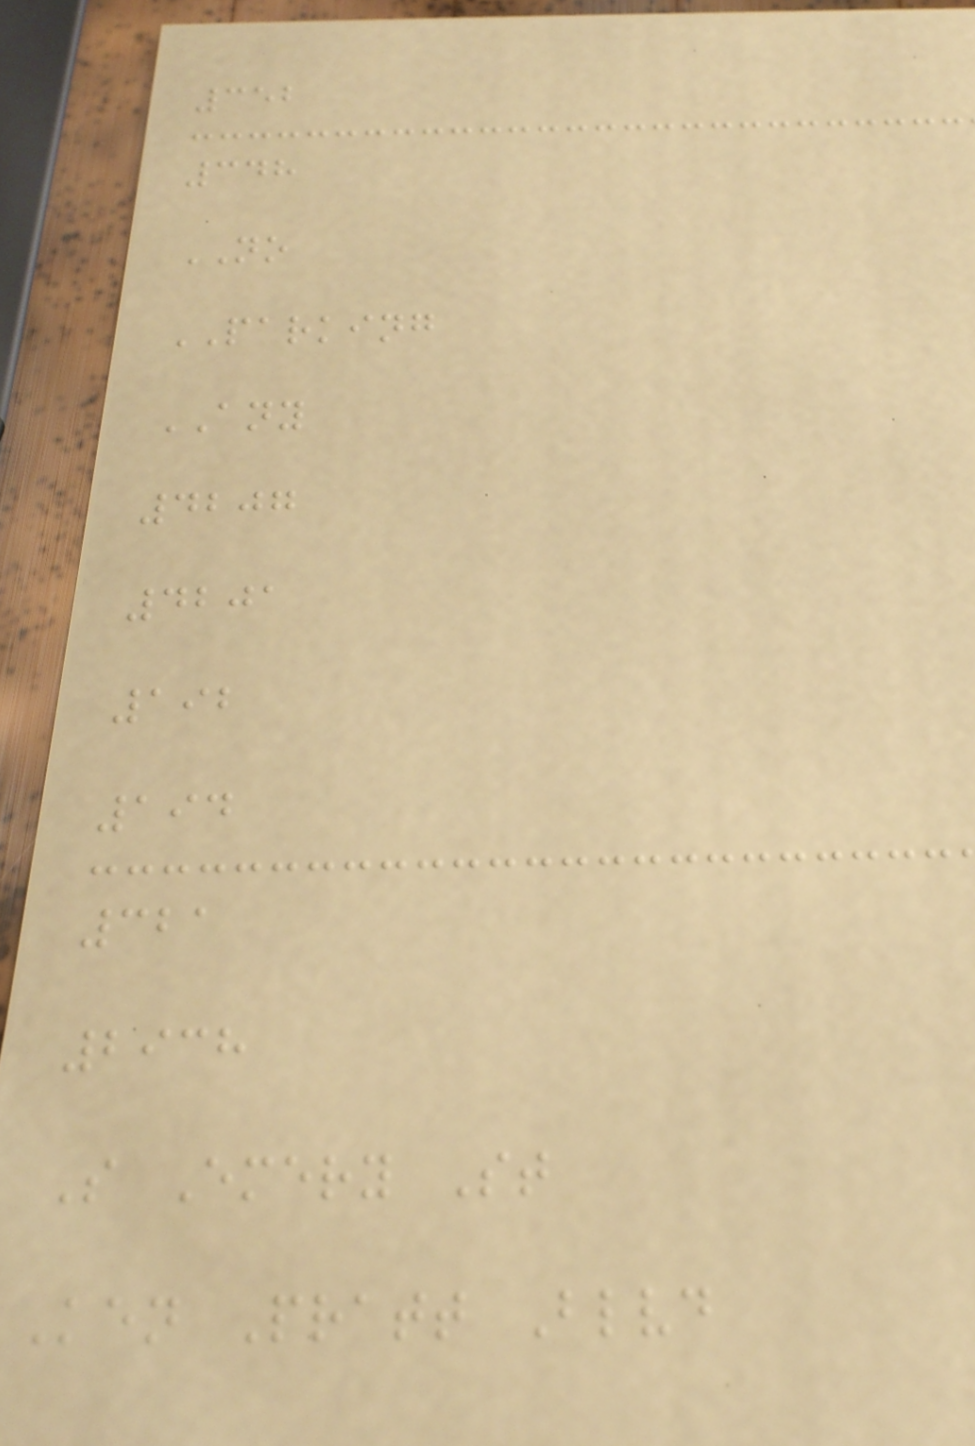352
348
NO
PARKING
ANY
4207
4201
192
194
321
2938
S Emery St
Ken Pratt Blvd
